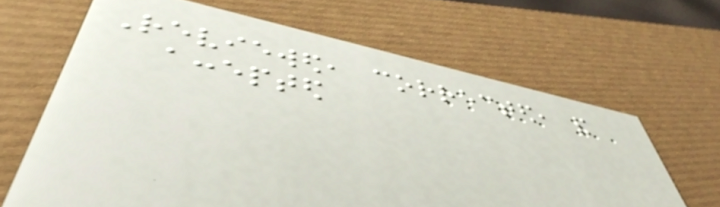Reviewed, corrected, and
accepted
